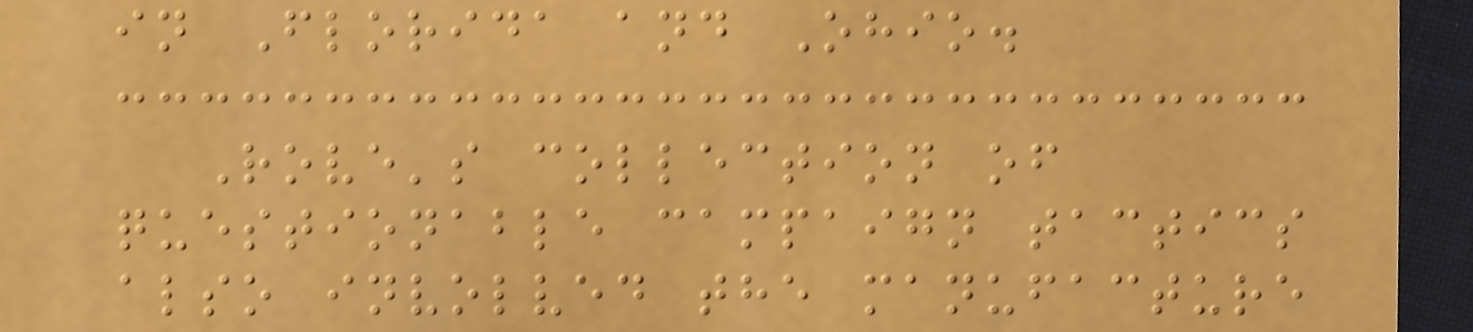in Florida and Ohio.
Rove's collection of
questionable campaign tactics
also involved the manufacture
